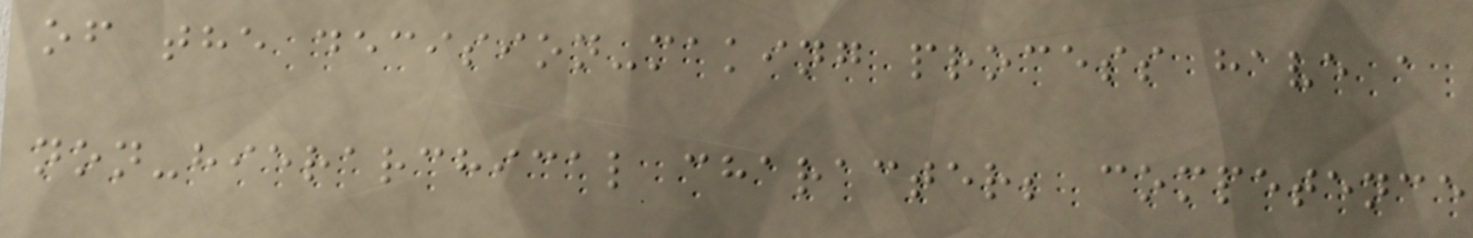of the decision-making process have a
non-hierarchical character; competence
